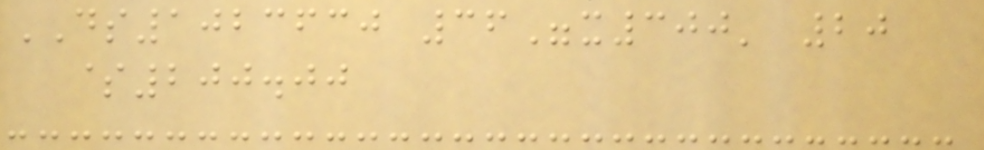DS1023630 36"x300' 20
$200.00
